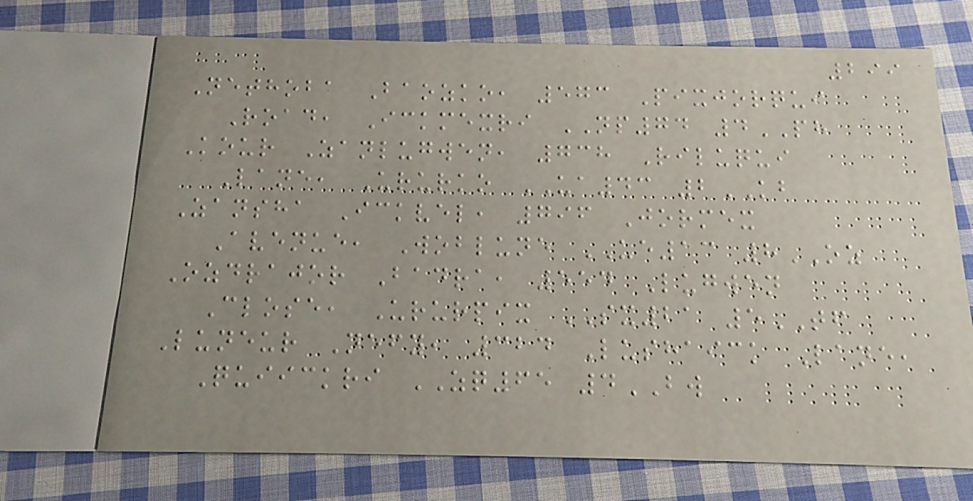299
Nethoba Baozko, 573 Pixjorqui
Road, Ickmexri NP74 4PH
Kour Zanlugwen, 738 Riluqui
Lane, Ururko UA43 2KB
Zansha Ickvel, 796 Jormex
Avenue, Woblune UE13 8OZ
Ozdrajor Badra, 554 Lugwen
Close, Ururpix SX21 5TF
Luneur Nefy, 324 Lushaick Lane,
Quiickri ZQ65 4BW
